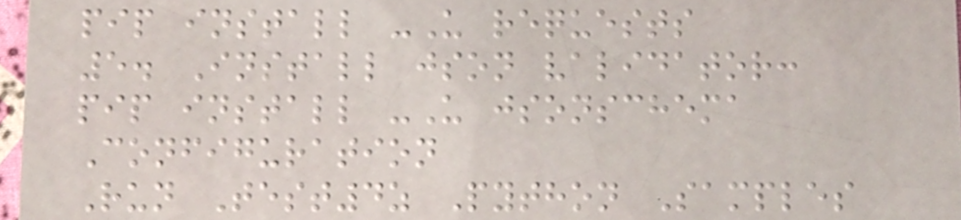pip install -U requests
5. Install json validator:
pip install -U jsonschema
Configuration
Run Test4z Python Samples
